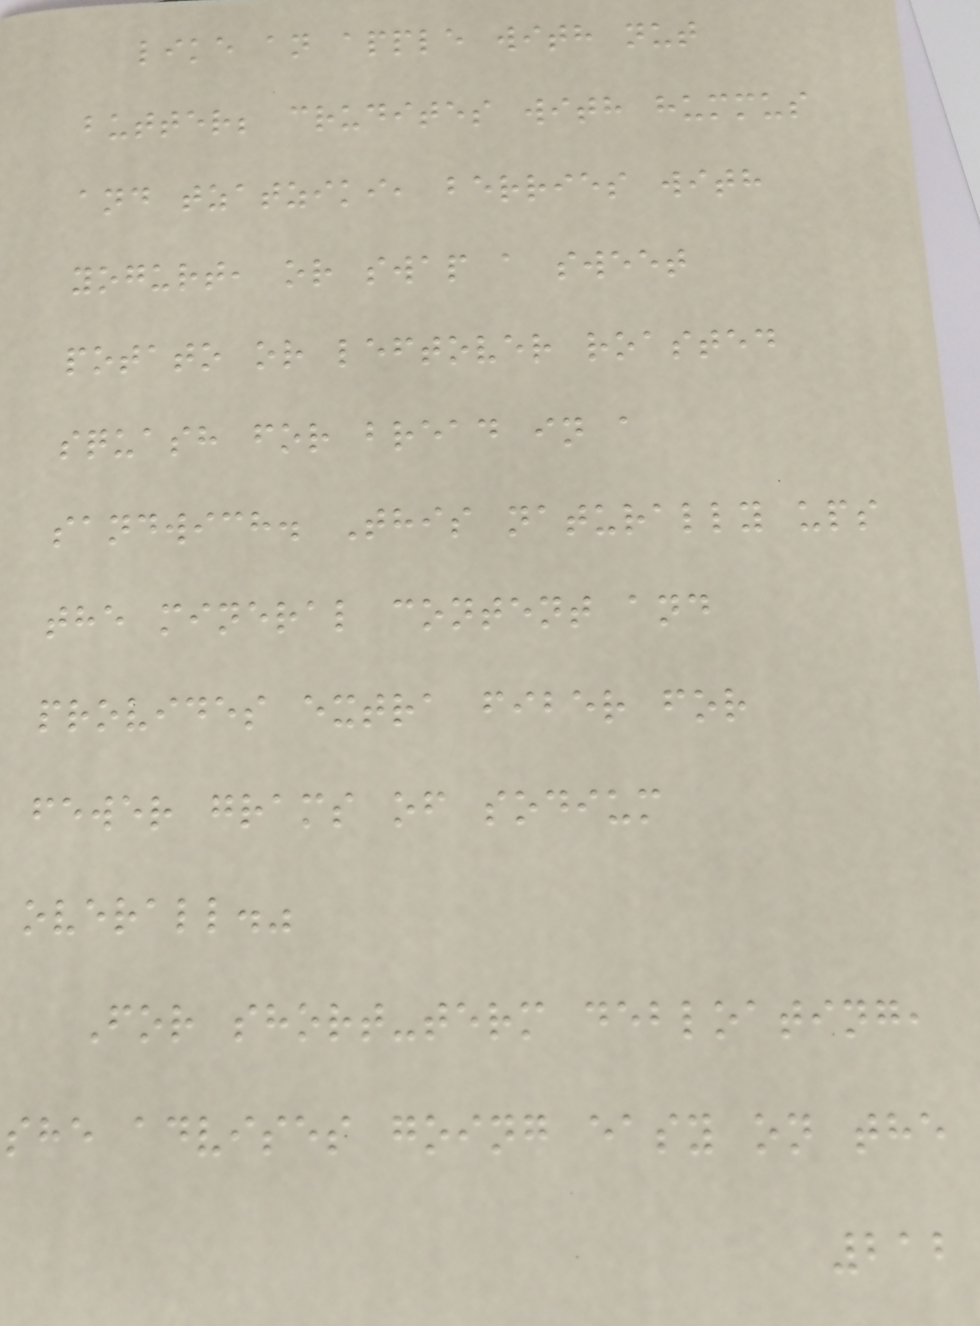like an apple with nut
butter; crudites with hummus
and tzatziki, berries with
yogurt, or swap a sweet
potato or leftover roasted
squash for bread in a
sandwich. This naturally ups
the mineral content and
provides extra fiber for
fewer grams of sodium
overall."
For short-term debloating,
she advises going easy on the
212
